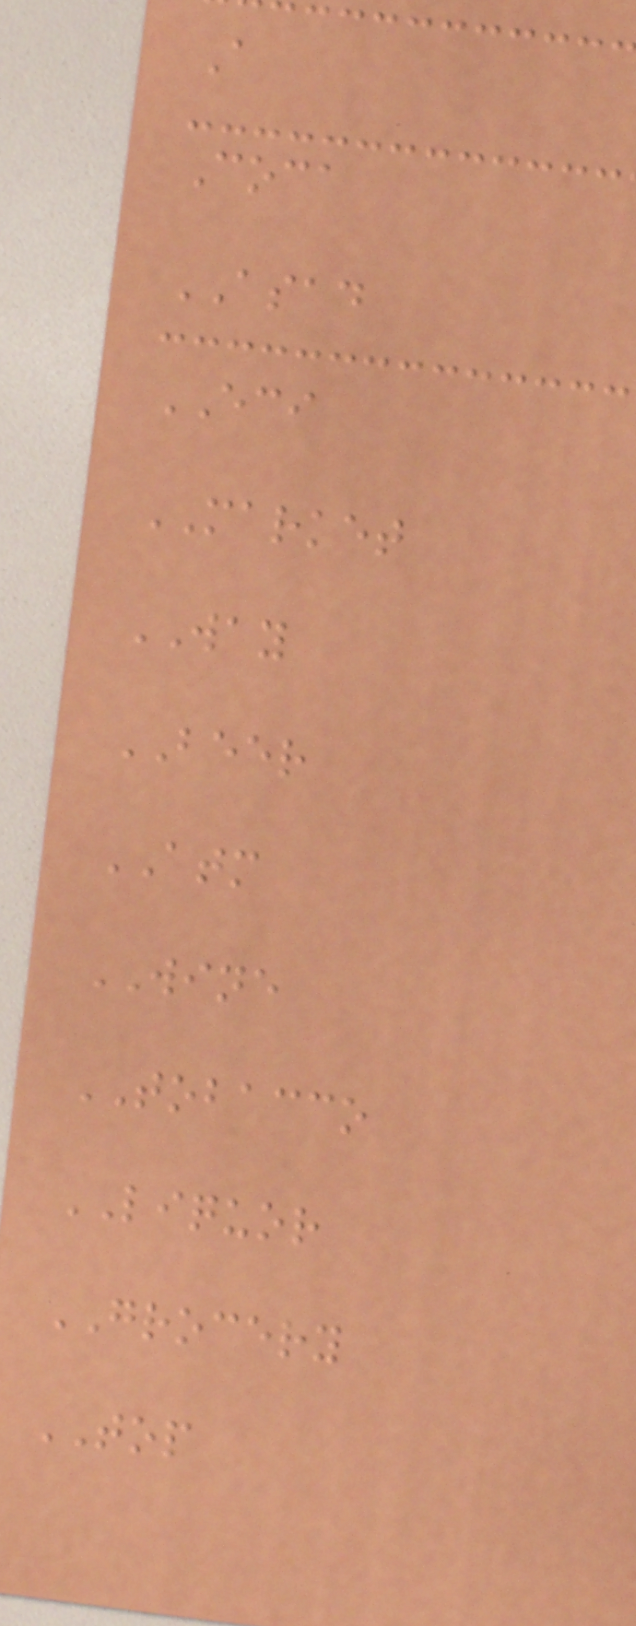A
Coca
ASAD
ECI
MARKET
WAY
BEER
ATM
WINE
TOBACCO
LIQUOR
GROCERY
TOP
